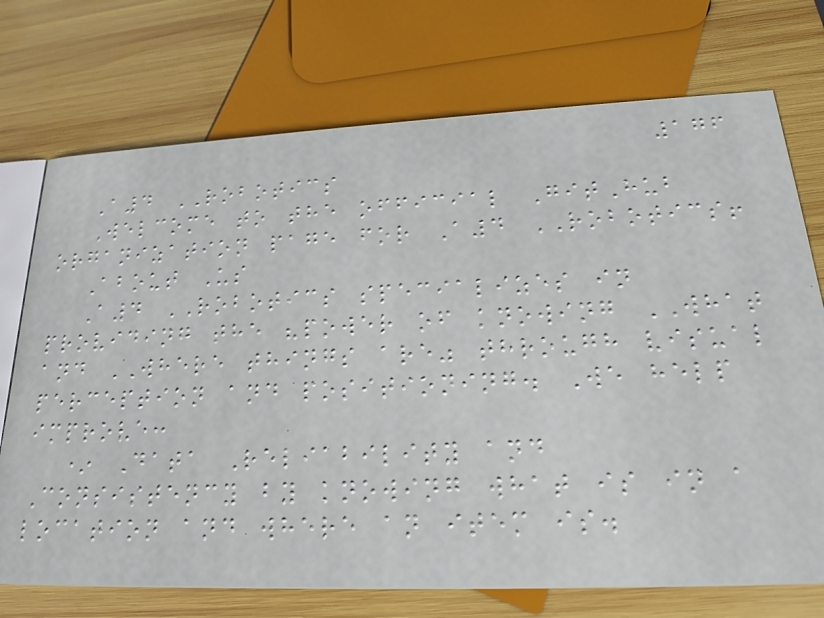176
A4 ROBOTICS
Welcome to the official GitHub
organization page for A4 ROBOTICS!
About Us
A4 ROBOTICS specializes in
providing the "power of knowing WHAT
and WHERE things are" through visual
perception and positioning. We help
improve:
* Data Reliability and
Consistency by knowing what is in a
location and where an item is.
